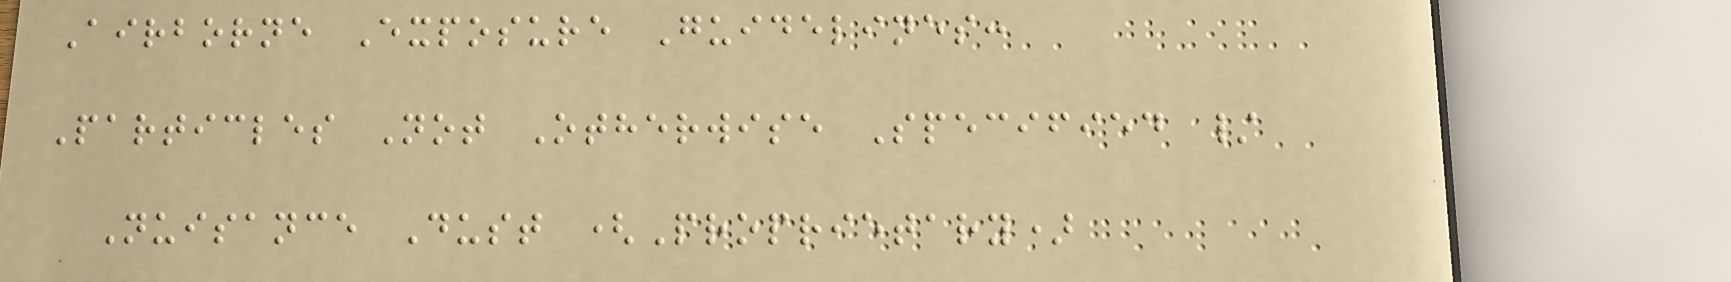Airborne Exposure Guidelines:
Particles Not Otherwise Specified /
Nuisance Dust (Proprietary)
